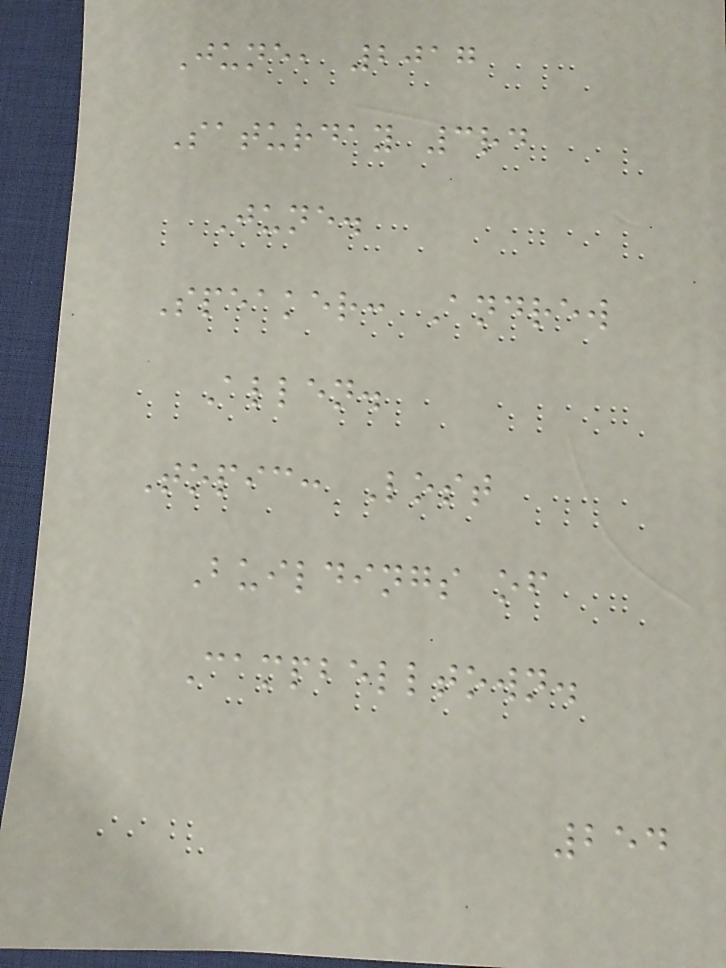June, 2017
Saturday 3rd
June.
Speaker: Andrew
Allen.
Topic: Lost
Buildings of
Campbelltown.
254
